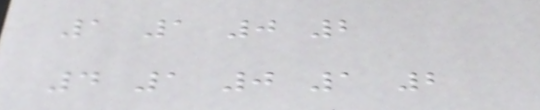1 1 0 2
4 1 0 1 2
